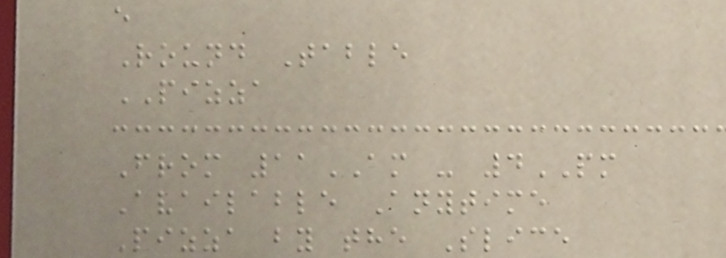e
Round Table
PIZZA
From 11AM - 4PM
Available Anytime
Pizza by the Slice
